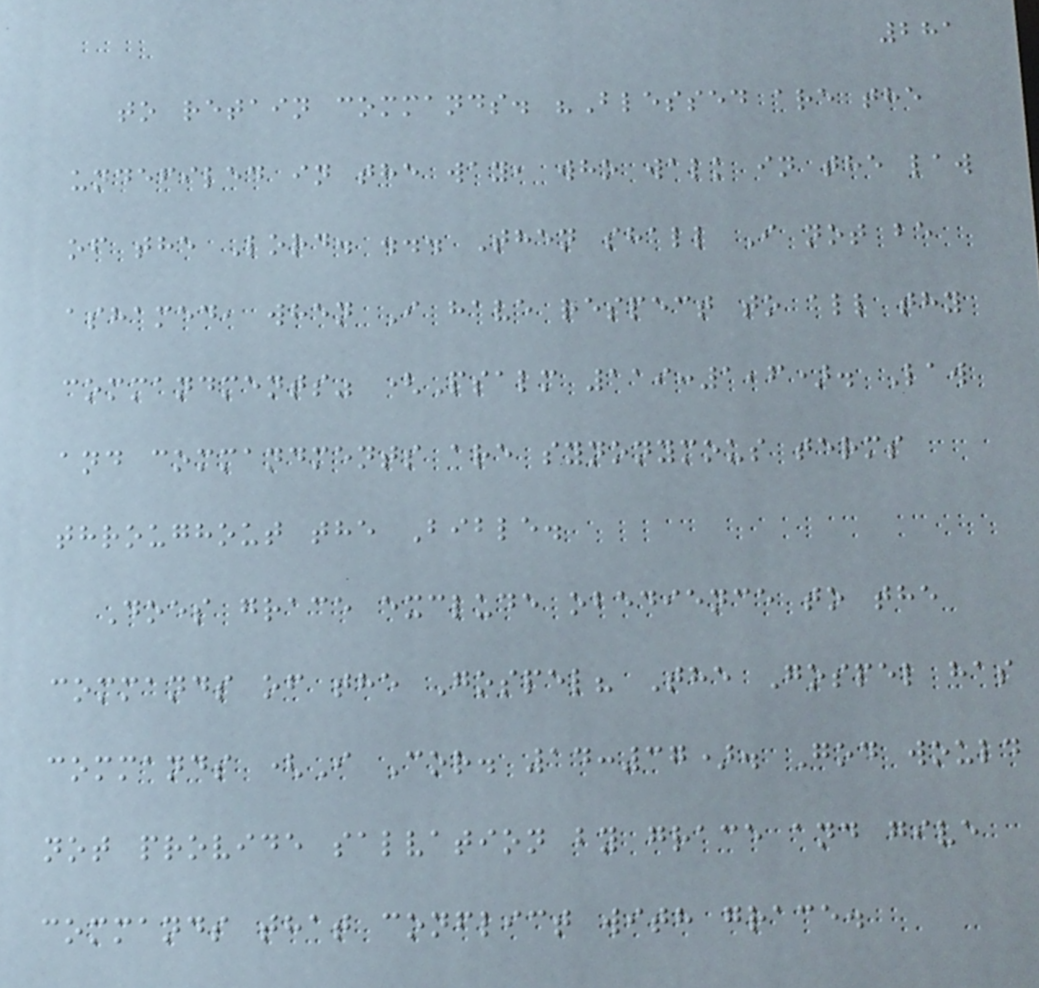281
to retain commands. "Blessed are the
undefiled in the way, who walk in the law
of the Lord. ... Then shall I not be
ashamed, when I have respect to all thy
commandments" (Psalm 119:1,6). Law
and commandments are synonymous terms
throughout the Bible.
Does grace exclude obedience to the
commands of the Gospel? The Gospel has
commands (I Cor. 14:37). God would
not provide salvation by grace and give
commands that conflict with grace.
